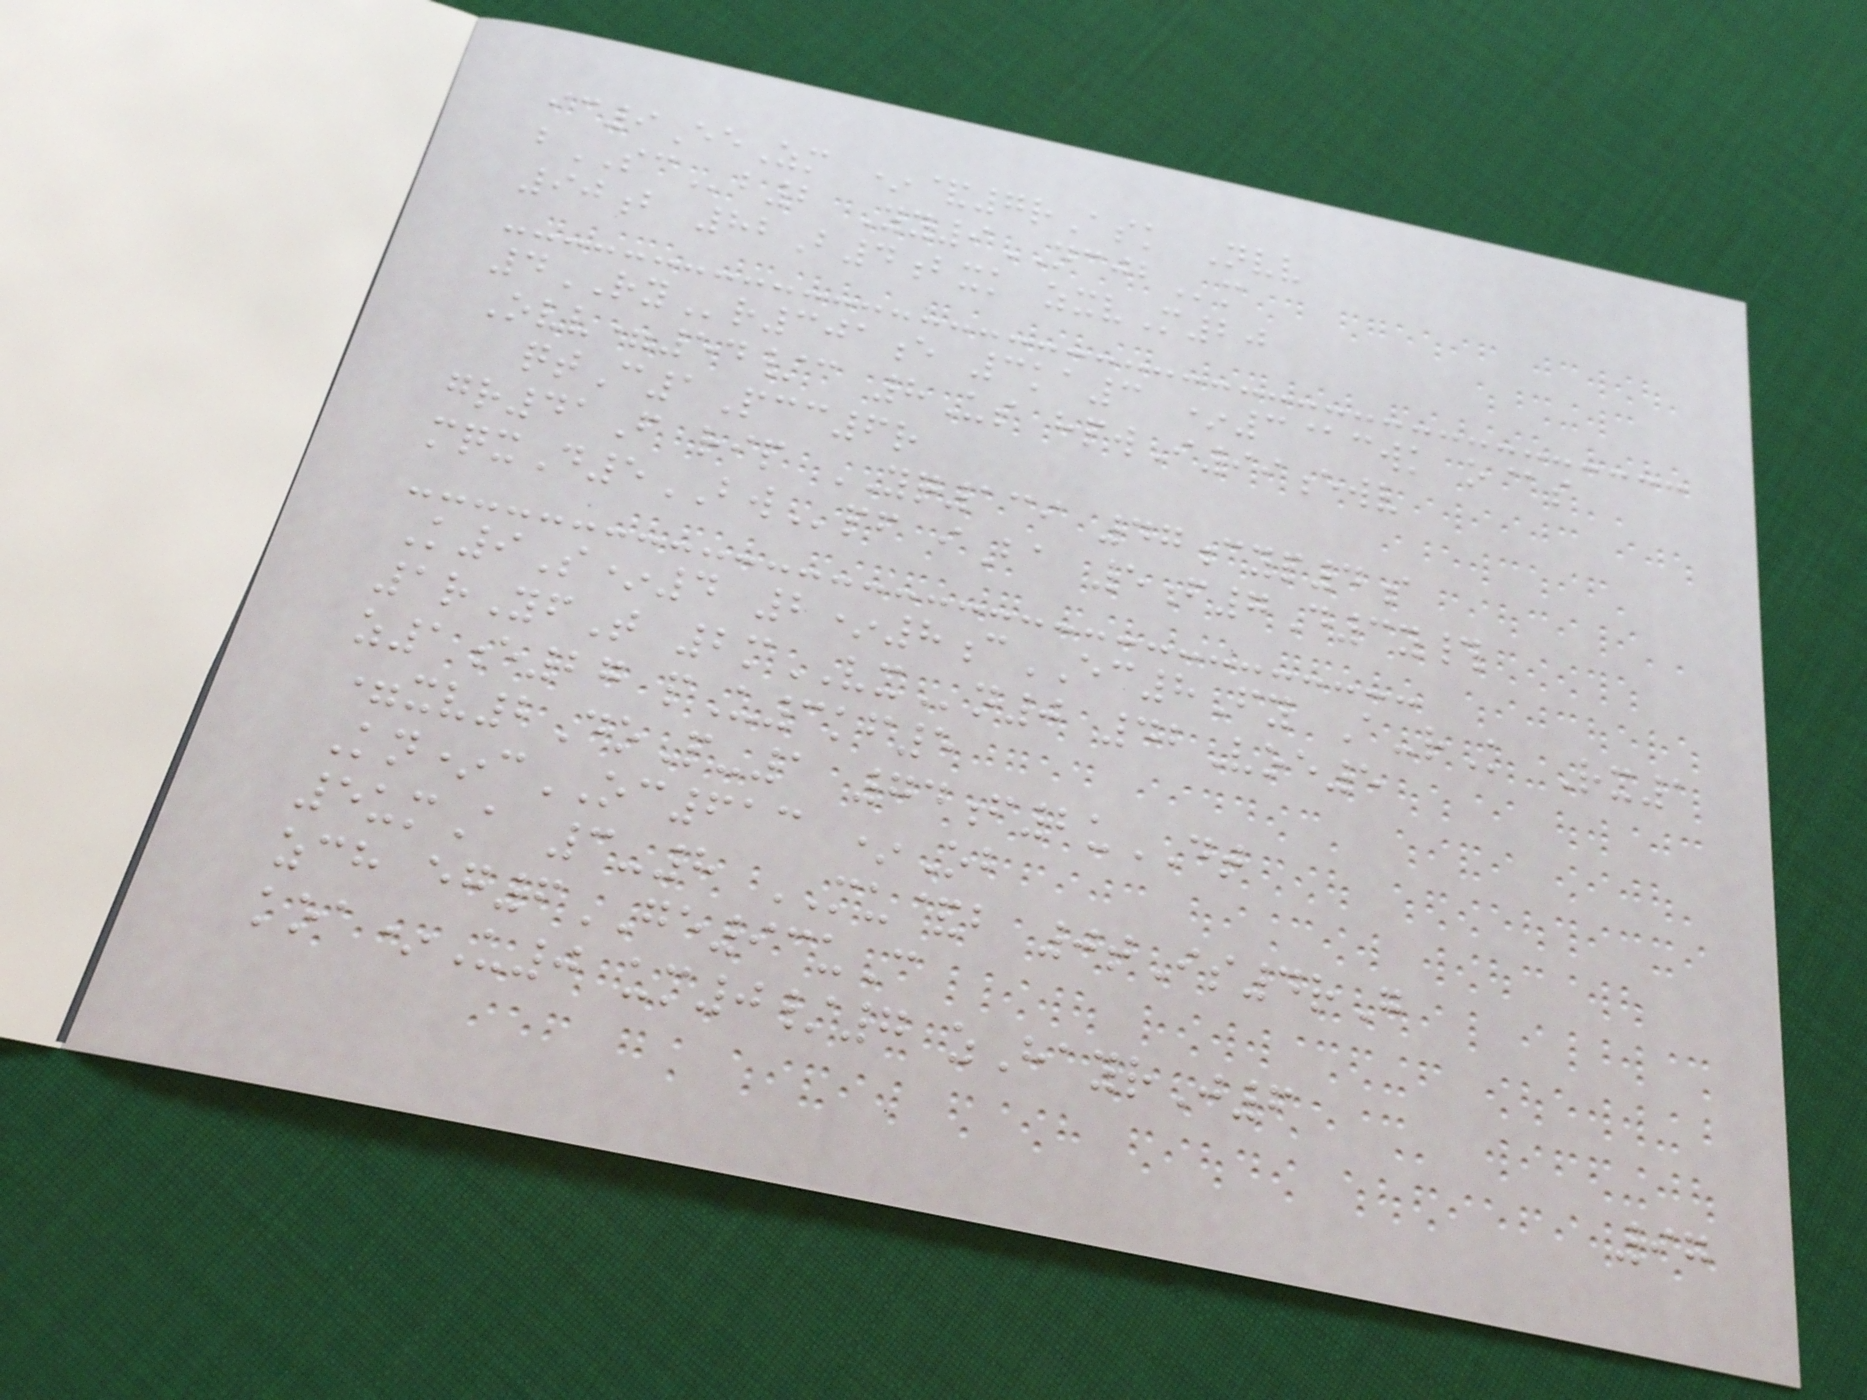ic9EeZm *&7rAsk Nvv
bSCb2 Yy9NCJBm
90b 82B4bxk zxvM20
4RYr301e 3ka3 *3@cwk o@s
Ovv=54/c 8Us hpwI99ewv
qtC1Pcc6r
gr41F rip YQ139 47cyp4a
mqxD5BWpf iBa 5f7D3y#
K9S*4 2*8cEC8Fy A-rK Rx1
1rYfT 2mVXn0 42Voe5
z1e27 pU3kf5
=xv2DoP-1 74f2uDT
Kn*cOC613 *Ob
5umA 3-8 MU&b 0tIs4rG
zch eg6GE93uC
koa*U0 um0/7 zHayrJ6
97
